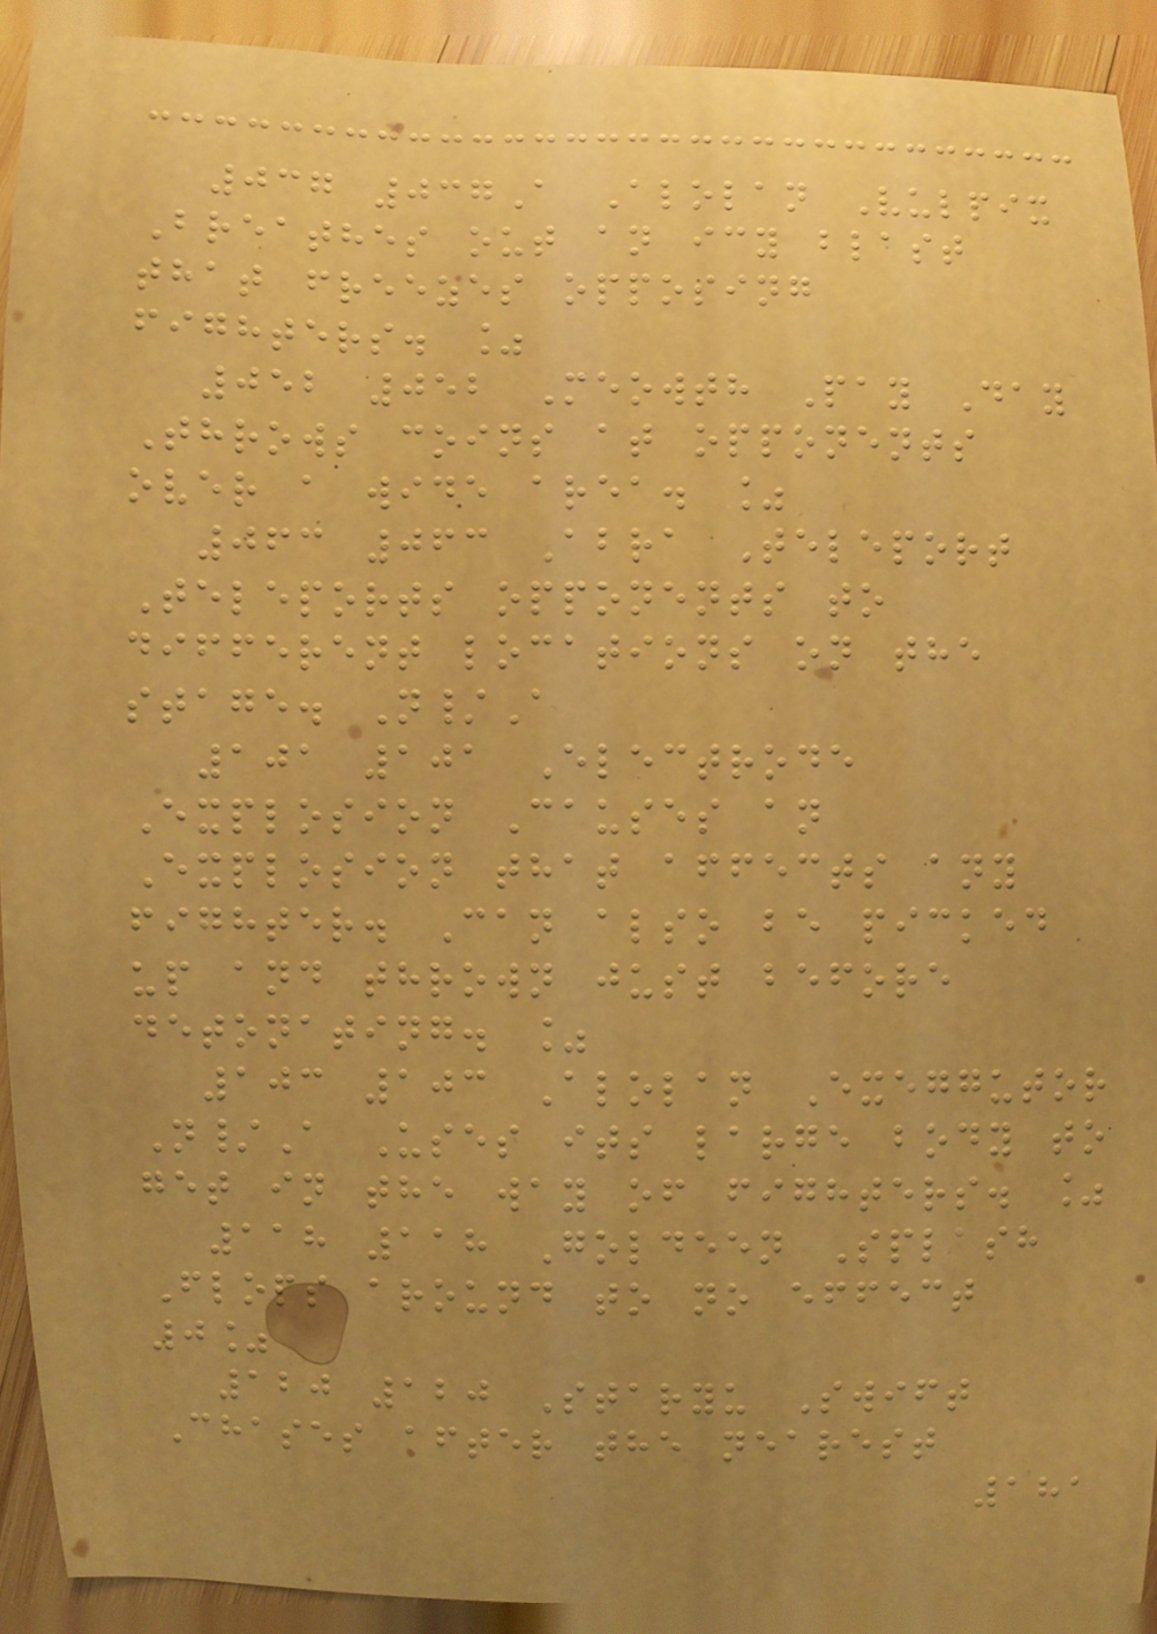037 037A Alolan Vulpix
Breathes out an icy blast
that freezes opposing
fighters. %
052 052 Meowth Pay Day
Throws coins at opponents
over a wide area. %
063 063 Abra Teleport
Teleports opponents to
different locations on the
stage. N/A
101 101 Electrode
Explosion Causes an
Explosion that affects any
fighter. Can also be picked
up and thrown just before
detonating. %
103 103 Alolan Exeggutor
N/A Uses its large body to
get in the way of fighters. %
118 118 Goldeen Splash
Flops around to no effect
0%
120 120 Staryu Swift
Chases after the nearest
181
